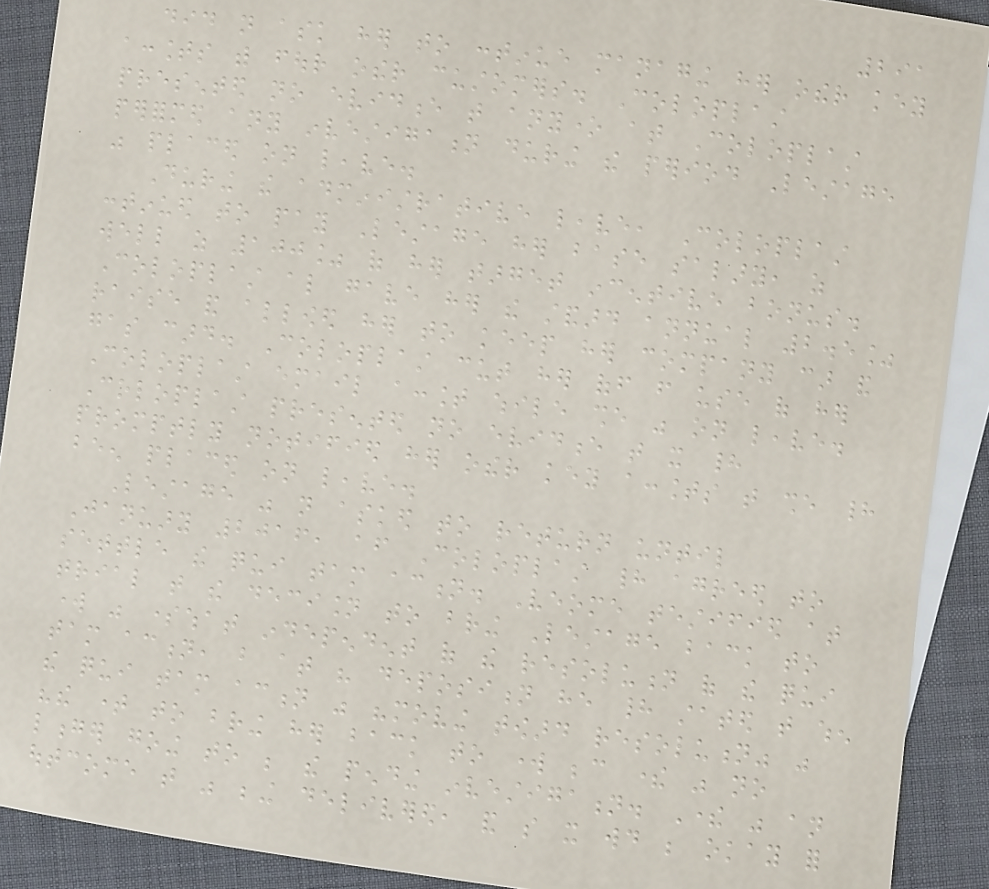291
did not ask her to continue managing her other key
accounts with four other customers. Coloplast
presented no evidence that anyone at Coloplast
performed any investigation during the period Lestage
was placed on leave.
During the administrative leave, Coloplast
continued to pay Lestage her base salary, as
well as 100% of her target incentive bonus.
Coloplast also gave her the standard annual 2.5%
raise and allowed her to keep her company car and
gas card. Coloplast cut her off from use of her
Coloplast email account while she was on leave.
Coloplast presented no evidence that it had
promptly notified her other key accounts that she had
been placed on leave.
Lestage was not asked to return until
January 2016, after Coloplast had agreed to
settle the qui tam action. Veome testified at
trial that the decision to bring Lestage back to
work was somewhat independent of the resolution of the qui
tam action, but at his deposition he had stated that when
the qui tam action was "moving toward resolution" was
"the time to bring her back to work because there was no
longer going to be the pending investigation. There was an
outcome that was being delivered, and so it would be okay for
